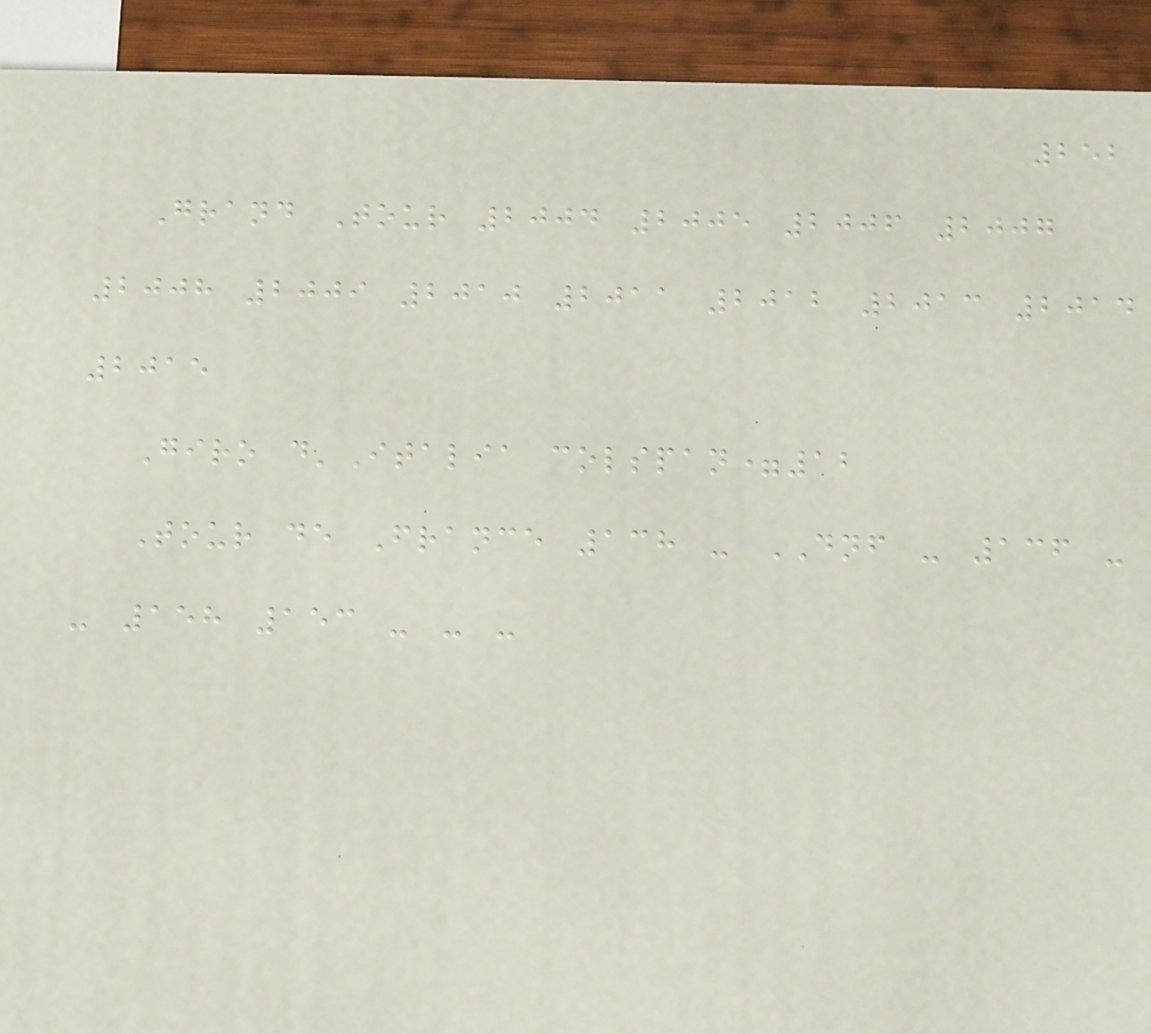252
Grand Tour 2004 2005 2006 2007
2008 2009 2010 2011 2012 2013 2014
2015
Giro d'Italia colspan=12
Tour de France 138 - DNF - 136 -
- 158 153 - - -
